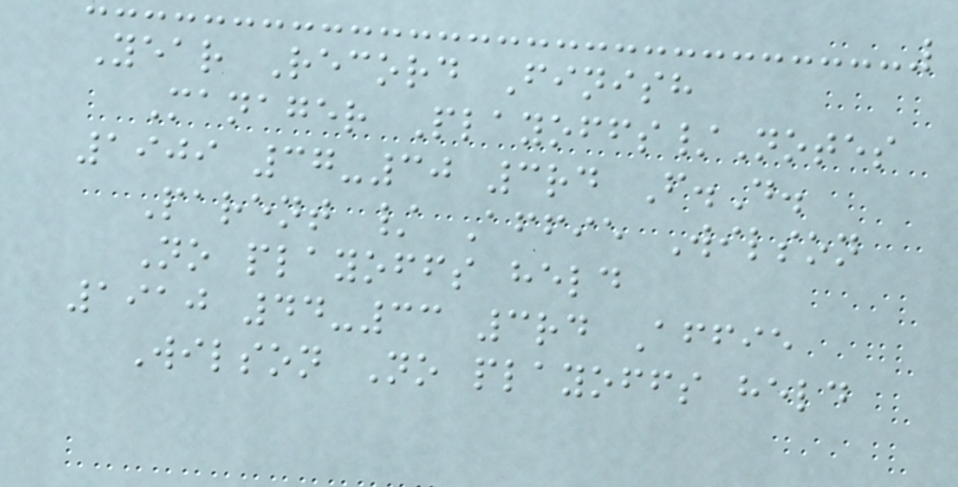Year Record Finish
Manager Playoffs/Notes
1909 37-30 3rd F.D.
Parent / Affie Wilson
No playoffs held
1910 44-33 3rd Affie
Wilson No playoffs held
